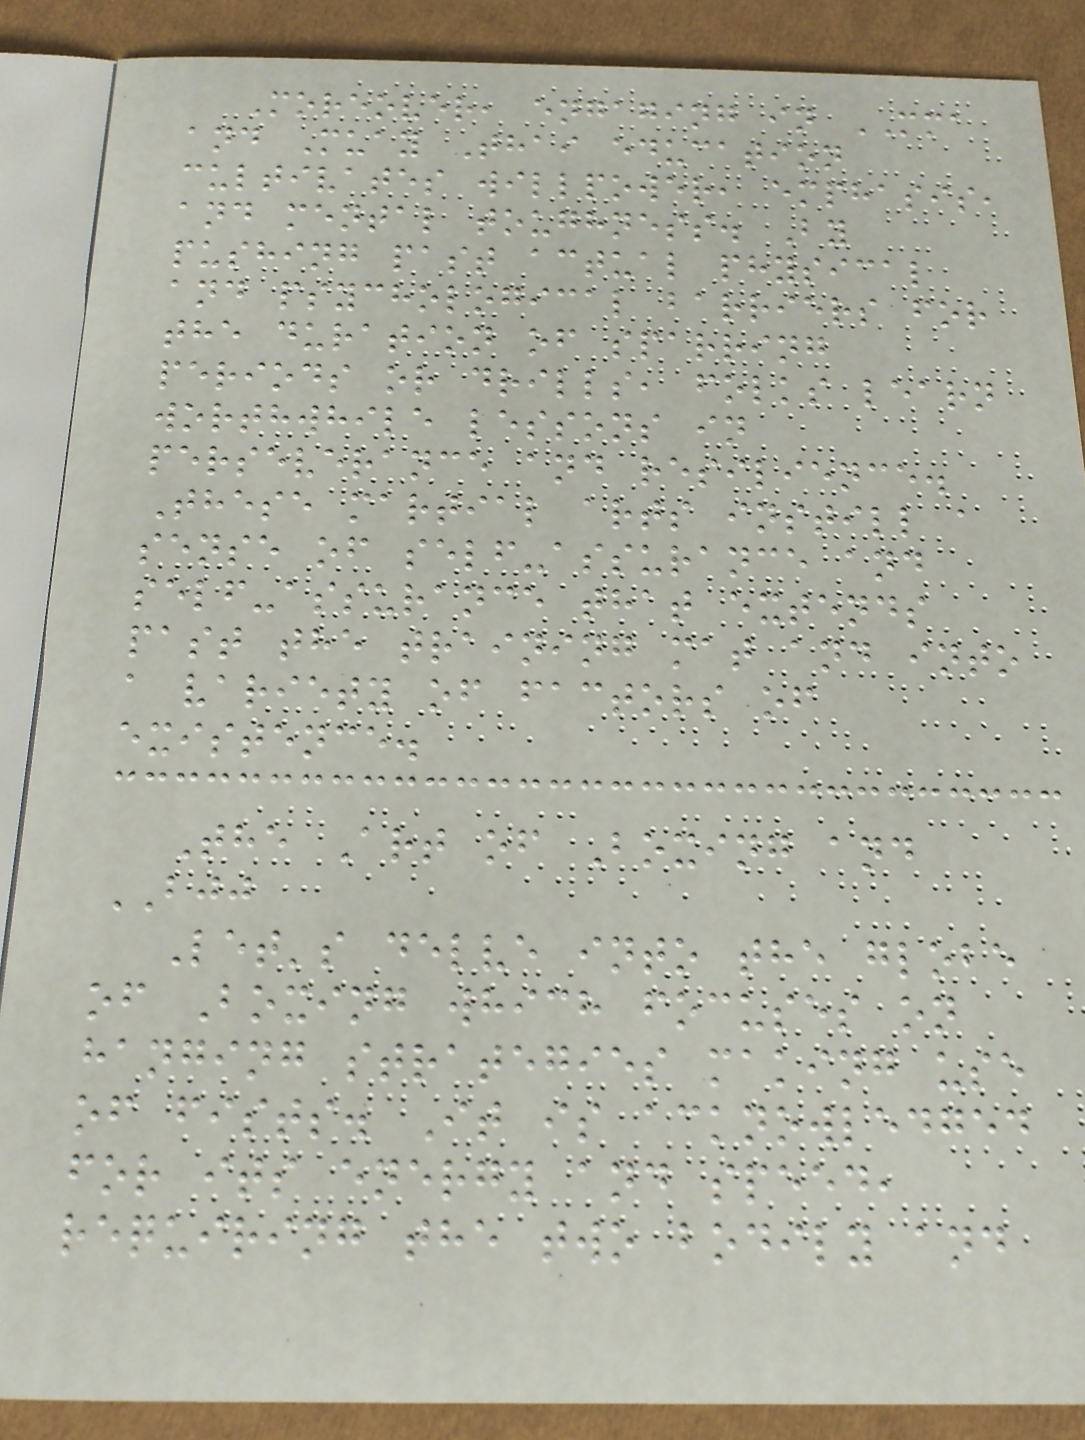Moreover, engaging in MMA
and Muay Thai education
cultivates willpower, emphasis,
and mental toughness. By
pushing past actual physical
and psychological barriers for
the duration of sparring
periods or drills, folks learn
worthwhile lessons in
perseverance and resilience.
These martial arts instill a
sense of self-assurance and
self-assurance that extends
past the training mat and into
a variety of factors of
existence.
The Art of Boxing and
BJJ
Let's delve into the globe
of Boxing which focuses on
hanging strategies making use
of fists. It is acknowledged
for its energy and speed,
requiring the two bodily and
